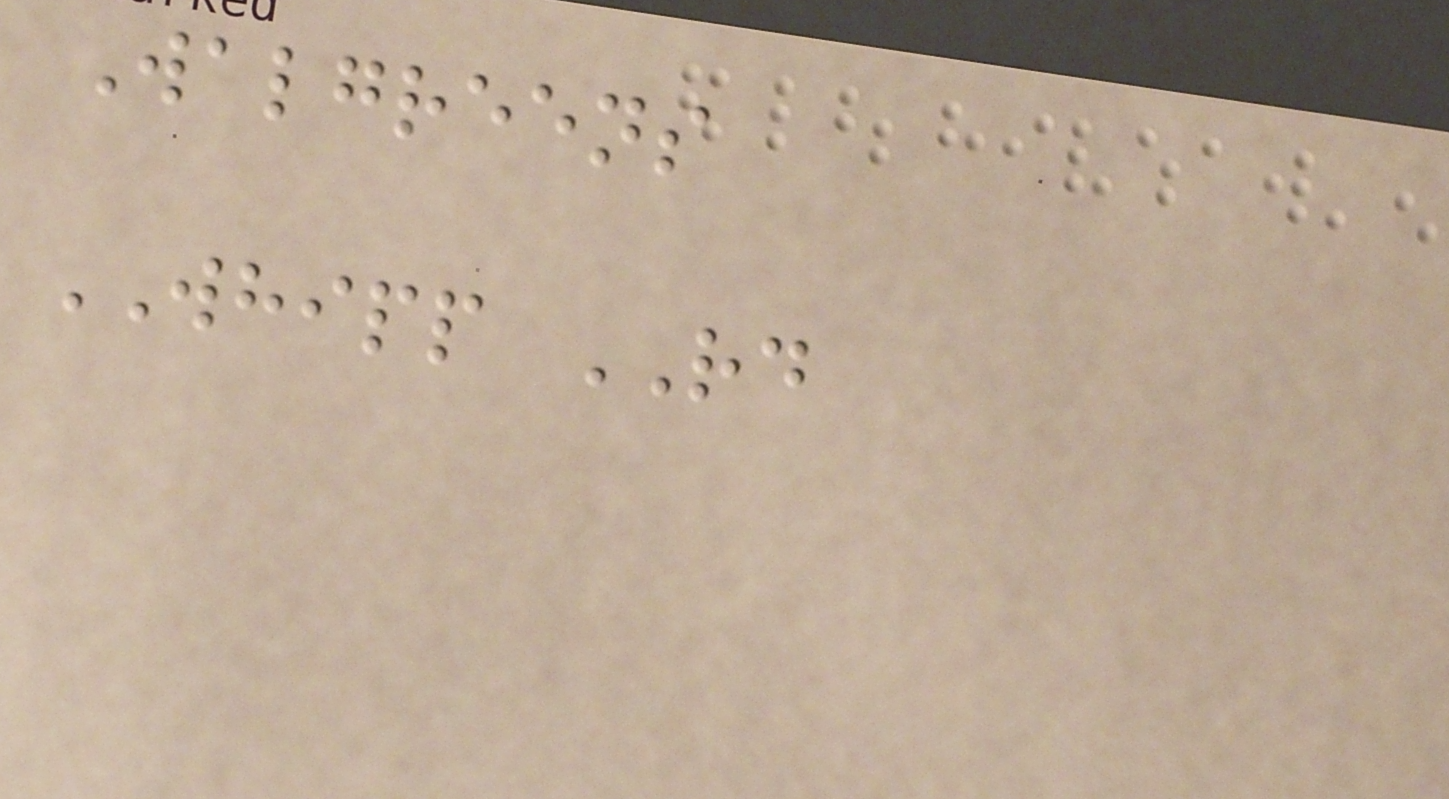Walgreens
WHIPP RD
